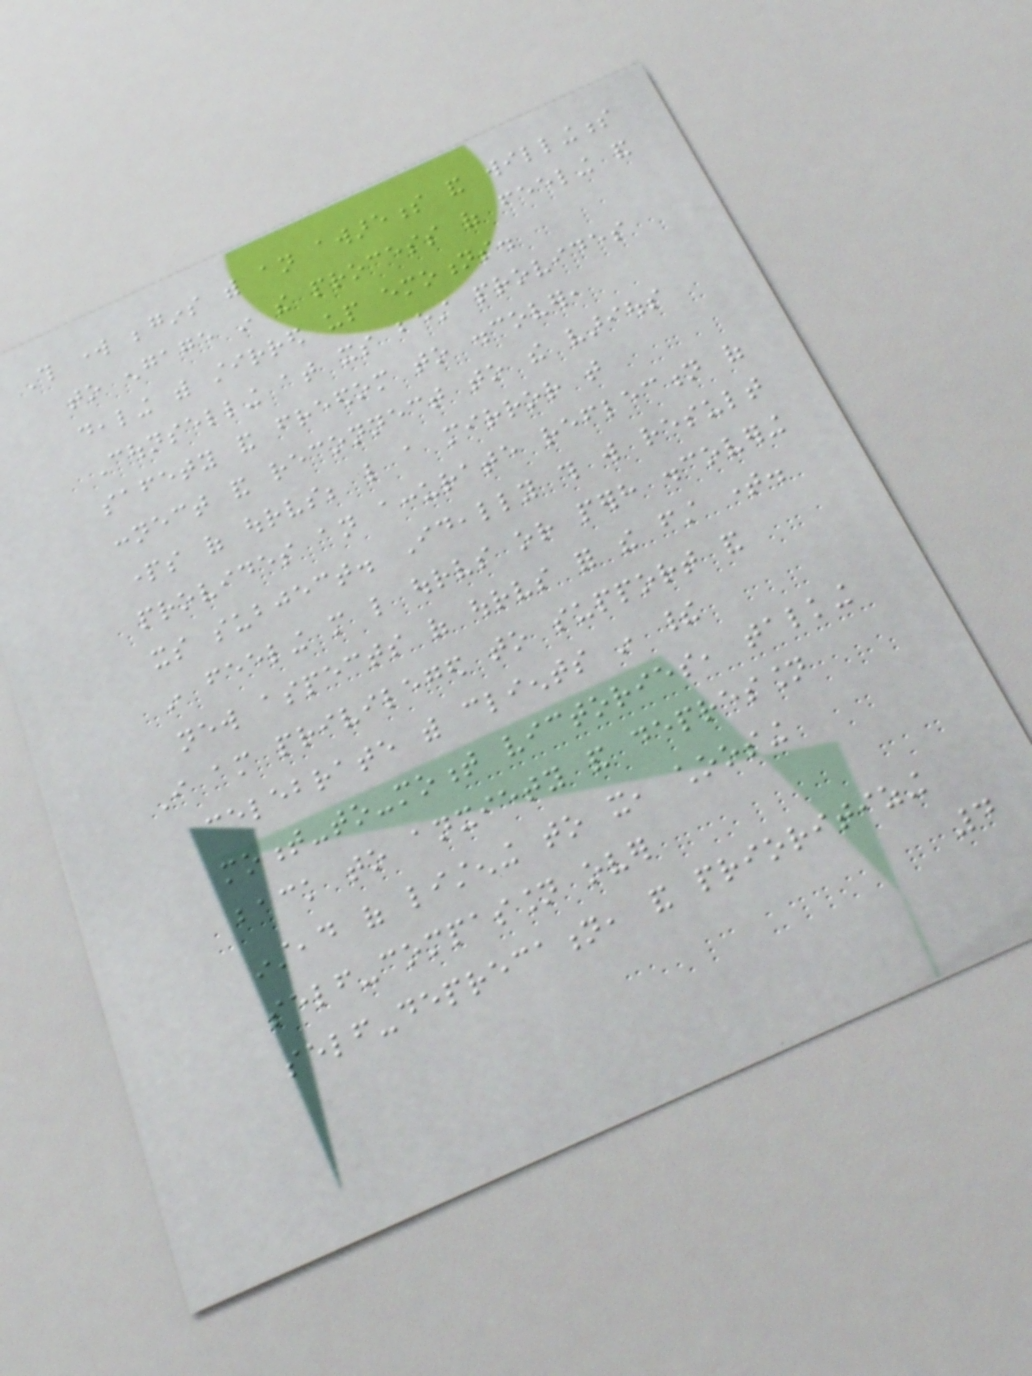This work begins with an awareness and willingness
to engage in the process of feeling and
dealing with stirred up emotions.
Counselling at its best provides
safety and freedom to discover,
connect and reconnect to the various
parts of ourselves; like a mirror that
provides an accurate reflection of
its subject. Ideally this will result
in feeling more like ourselves or perhaps discovering
new aspects of ourselves for the first time.
I am privileged to support and
celebrate with clients in their
moment-to-moment victories, talking
back to anxiety and depression
instead of listening to it, choosing
self-compassion over
self-deprecation, and prioritizing
4
